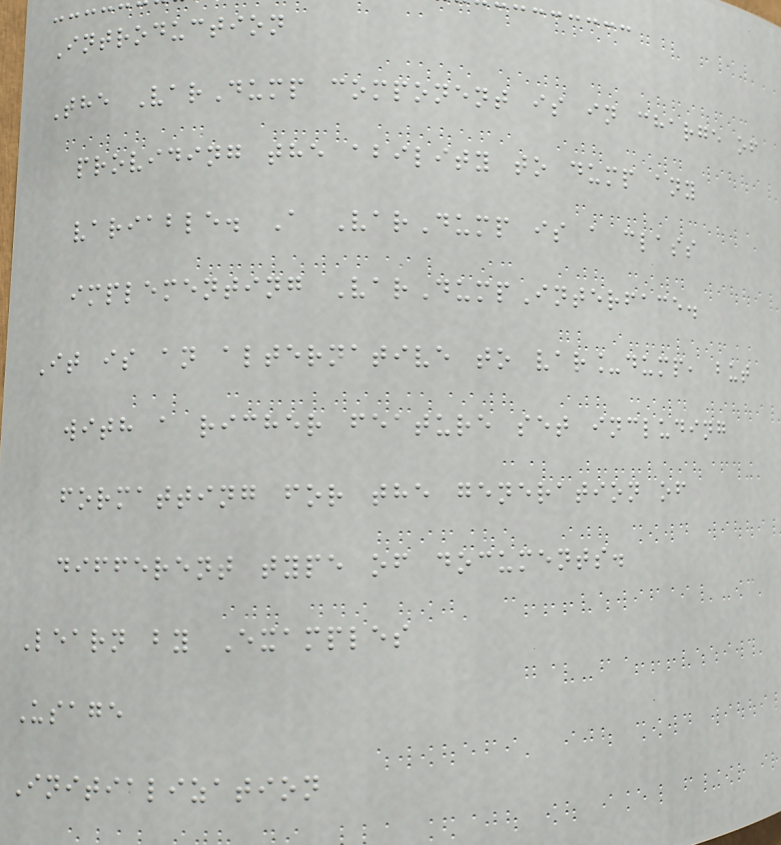Introduction
The VarDump component is in charge of
providing the ability to dump any
variable. A VarDump is a class
implementing VarDumpInterface.
It is an alternative to var_dump, but
with a richer feature set including
formatting for the generation of
different type of documents.
Learn by Examples
Usage
Initialization
